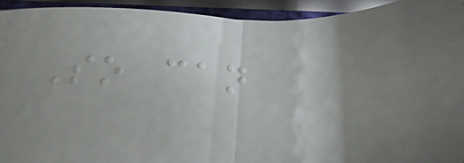So can
